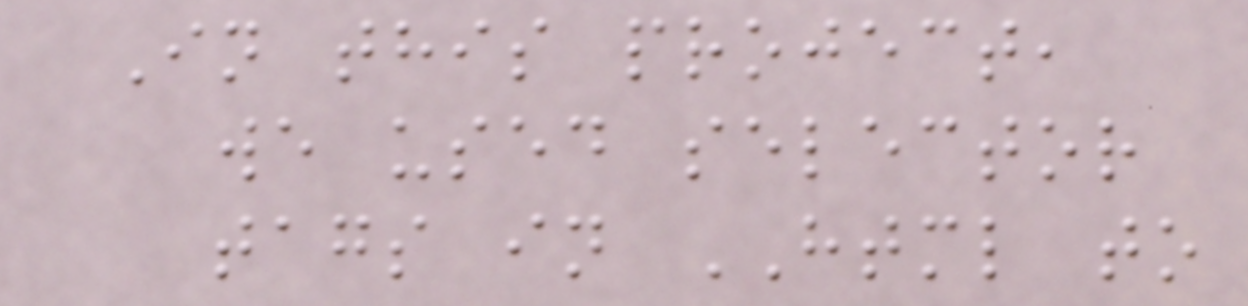In this project,
we used selector
tags in HTML to
